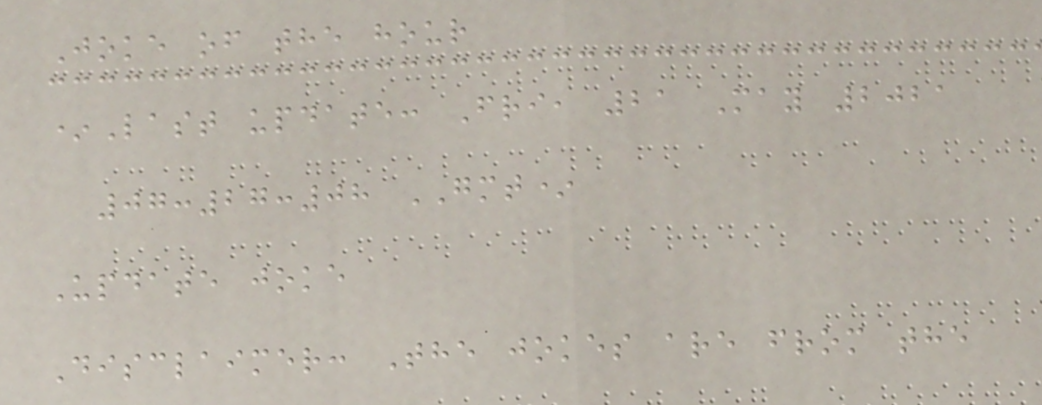Joke of the hour
*Last update: Fri, 21 May 2021
07:27:08 GMT*
Update joke
Disclaimer: The jokes are from the
